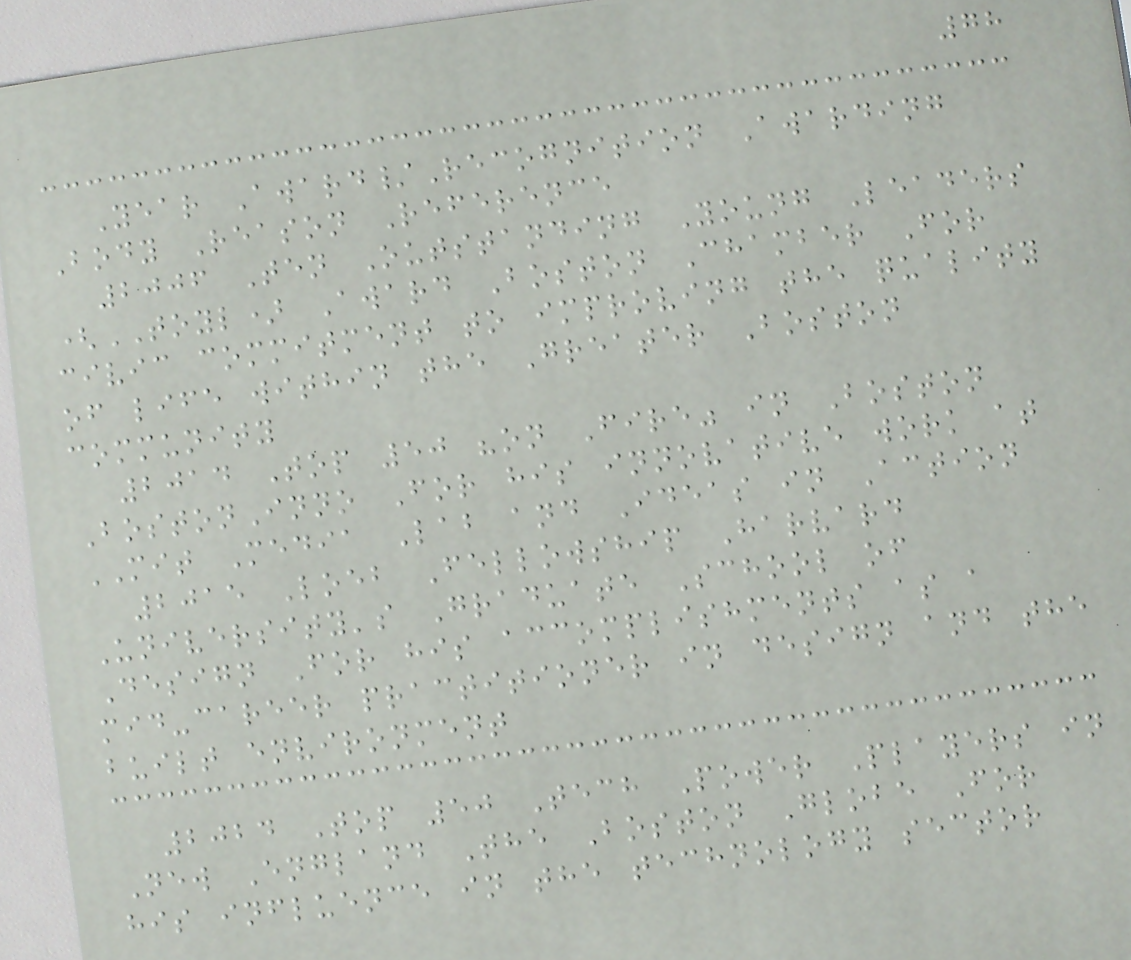78
Year Award/Recognition Awarding
Body Reason Reference
2006 Ten Outstanding Young Leaders
(TOYL) Award Boston Chamber For
civic commitment to improving the quality
of life within the Greater Boston
community
2014 Top 50 "on Fire" in Boston
BostonInno For his innovative work at
MIT Media Lab and Ideas in Action
2015 Loeb Fellowship Harvard
University's Graduate School of
Design For his accomplishments as a
mid-career practitioner in design and the
built environment
2024 Top 50 Tech Power Players in
New England The Boston Globe For
his influence in the technology sector
